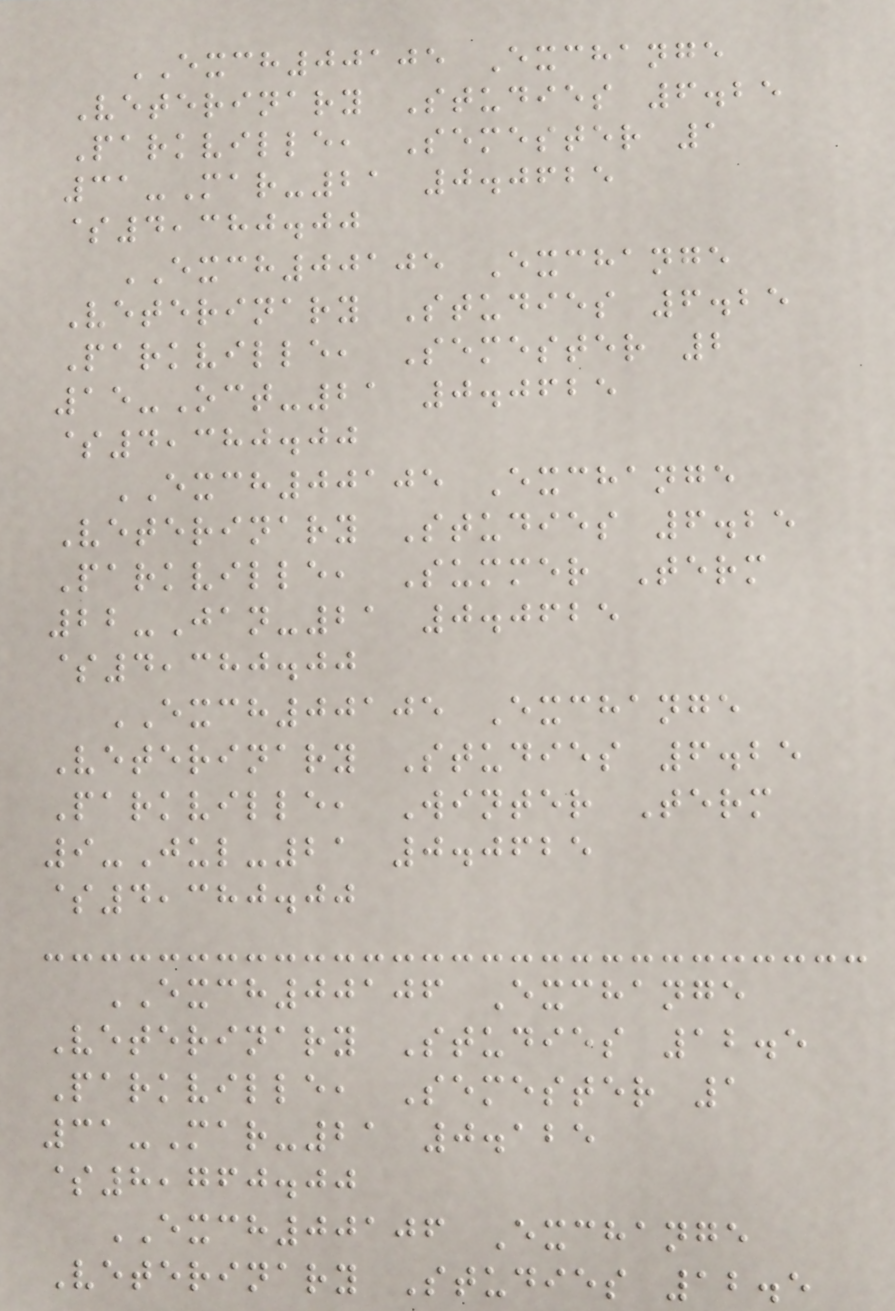EXCH00105 Exchange
Veterinary Studies 6.25
Parkville, Semester 1
31-Mar-21 0.0625
$4,380.00
EXCH00105 Exchange
Veterinary Studies 6.25
Parkville, Semester 2
15-Oct-21 0.0625
$4,380.00
EXCH00105 Exchange
Veterinary Studies 6.25
Parkville, Summer Term
22-Jan-21 0.0625
$4,380.00
EXCH00105 Exchange
Veterinary Studies 6.25
Parkville, Winter Term
9-Jul-21 0.0625
$4,380.00
EXCH00106 Exchange
Veterinary Studies 12.5
Parkville, Semester 1
31-Mar-21 0.125
$8,760.00
EXCH00106 Exchange
Veterinary Studies 12.5
